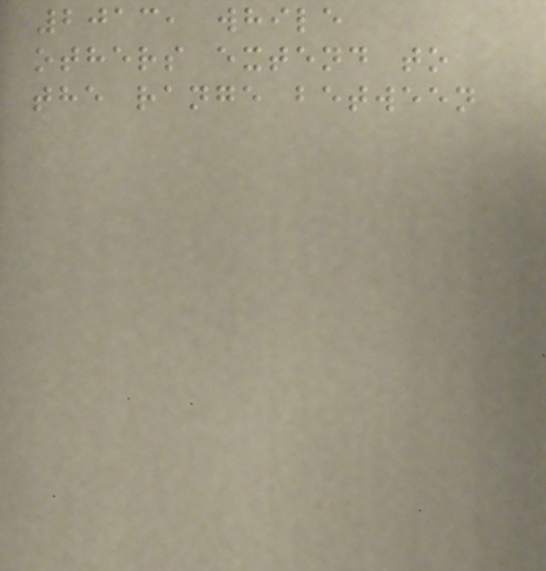2013, while
others extend to
the range between
